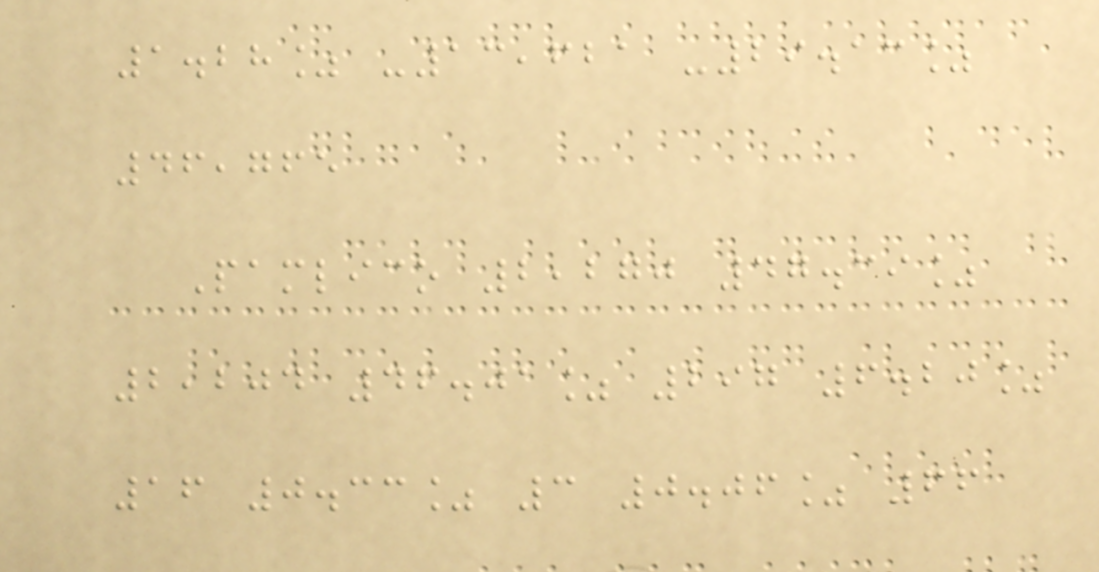1.28% -13,621 -29.13%
46,765
Pamlico 2,270 47.39%
2,204 46.01% 297 6.20%
16 0.33% 3 0.06% 66
